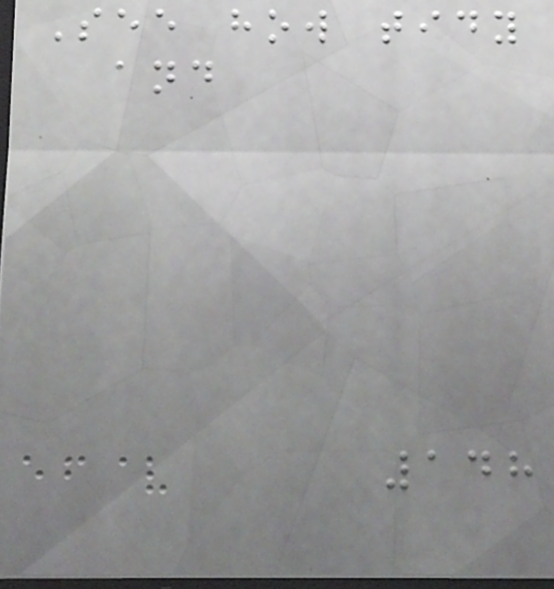See how tidy
and
148
